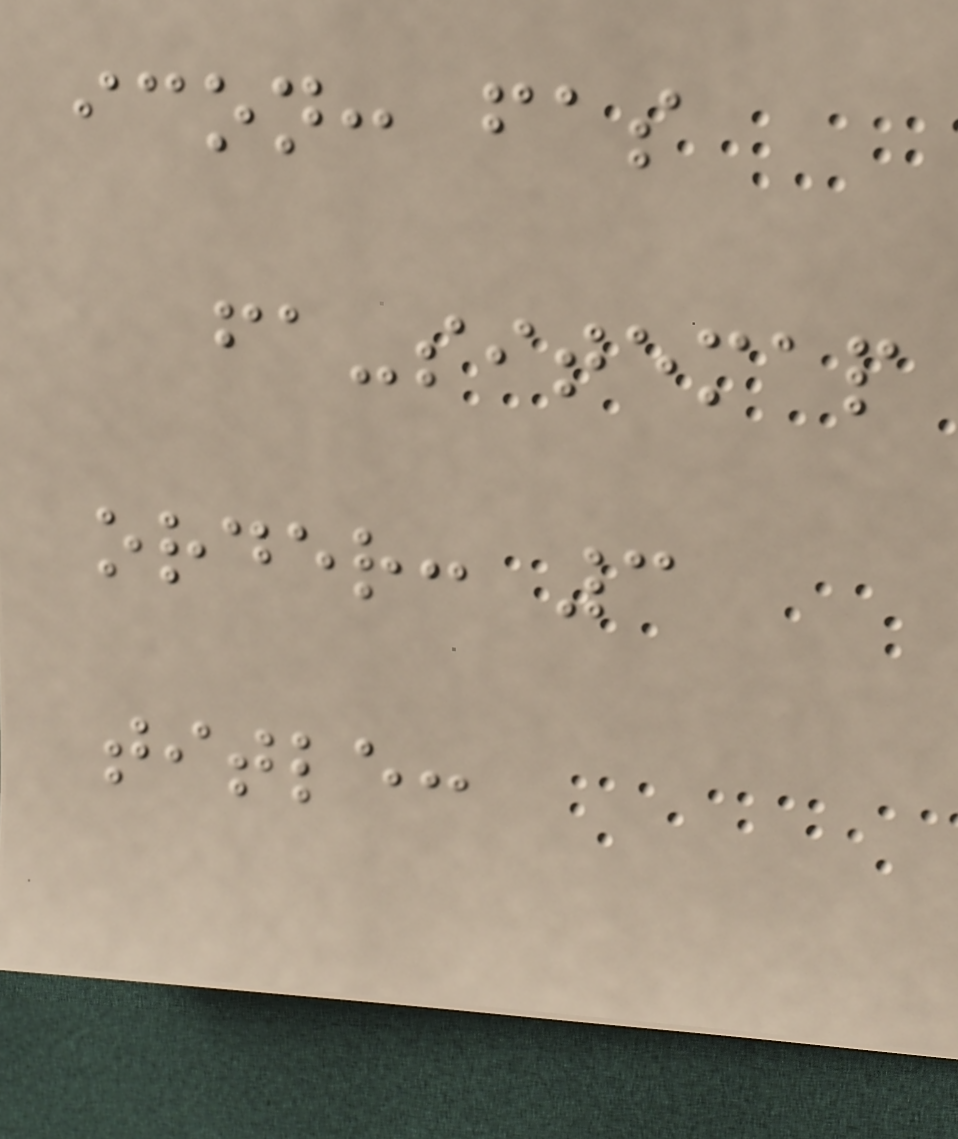icon: fas
fa-sitemap
order: 3
title:
